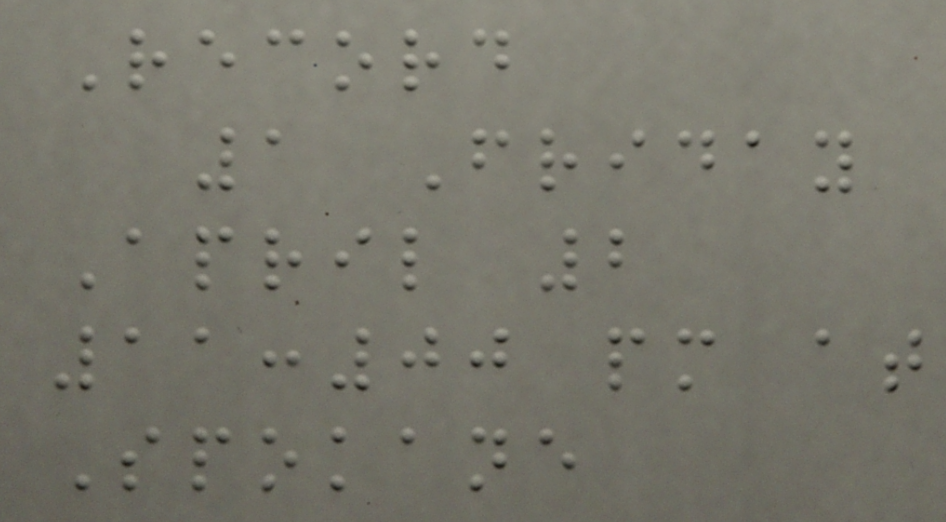Record
1 Friday
April 2
11:00 pm at
Spokane
